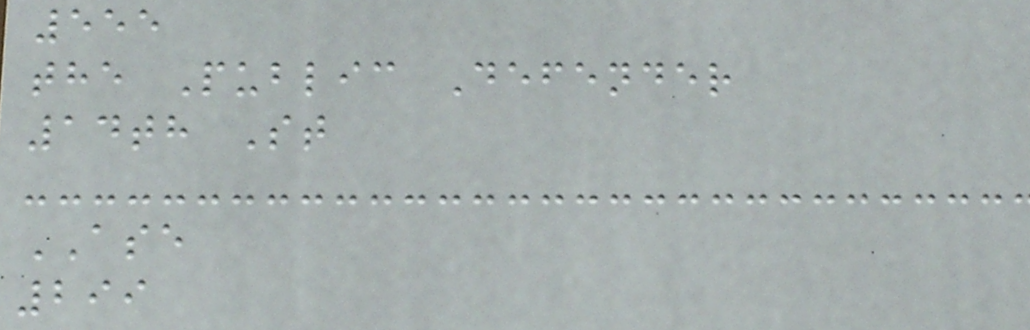555
the Public Defender
14th St
ASE
299
